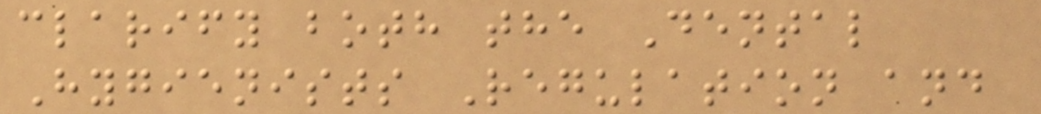clarify both the Dental
Hygienists Regulation and
